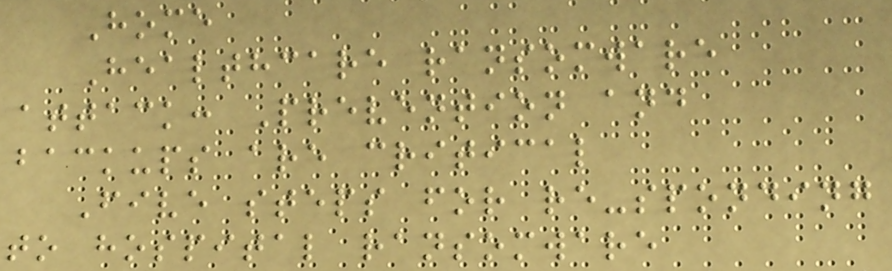Home
Healthcare ransomware
attack: Prevention and
backups are critical
Five steps for re-sponding
to hospital ransomware
